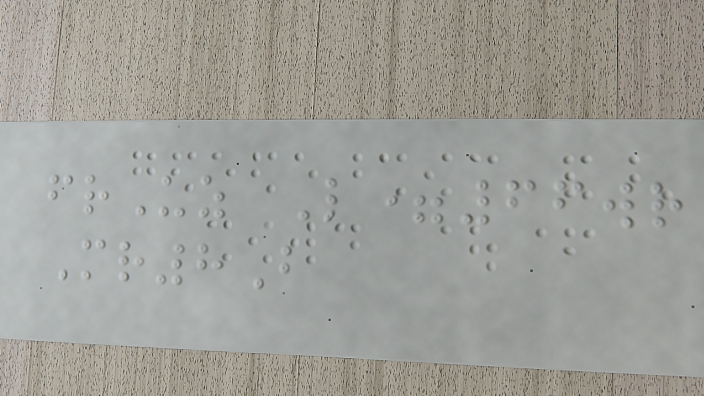frUz L=66wr
Mr8B
